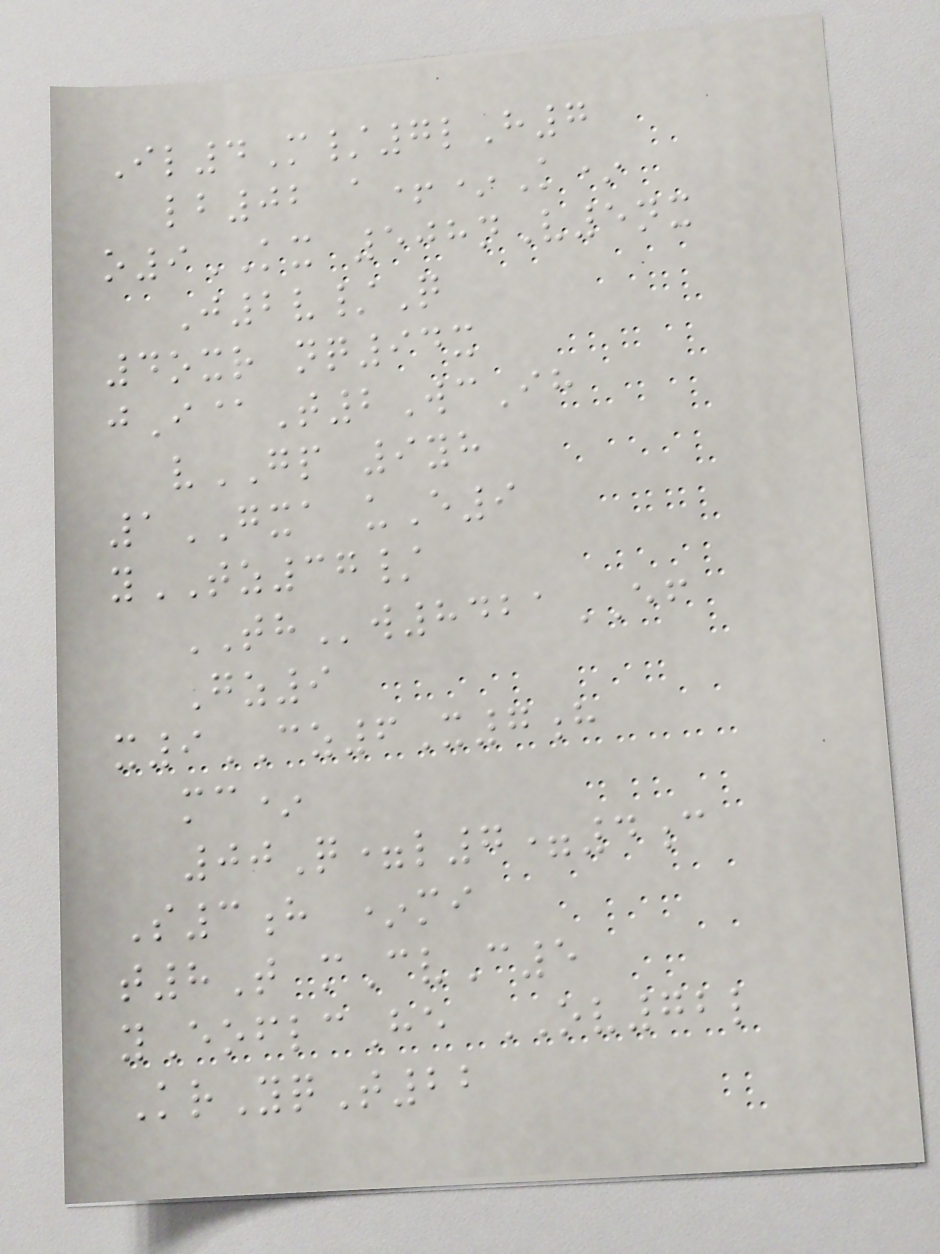Il4M/7lH7
lb02 a+*K*
o9KX 508nV5nx
J2v/Q
4oxr nq94x
jI@T2WcIh
vGP 9yh
1GXA uE9
yTZ37/
THw8421EF
Gz9
x9CZ6X7h
mc*
00Q=l7=4c
S3h *mi
t8T mCvC5
yEoflcHe OV72l
KrYqT22
